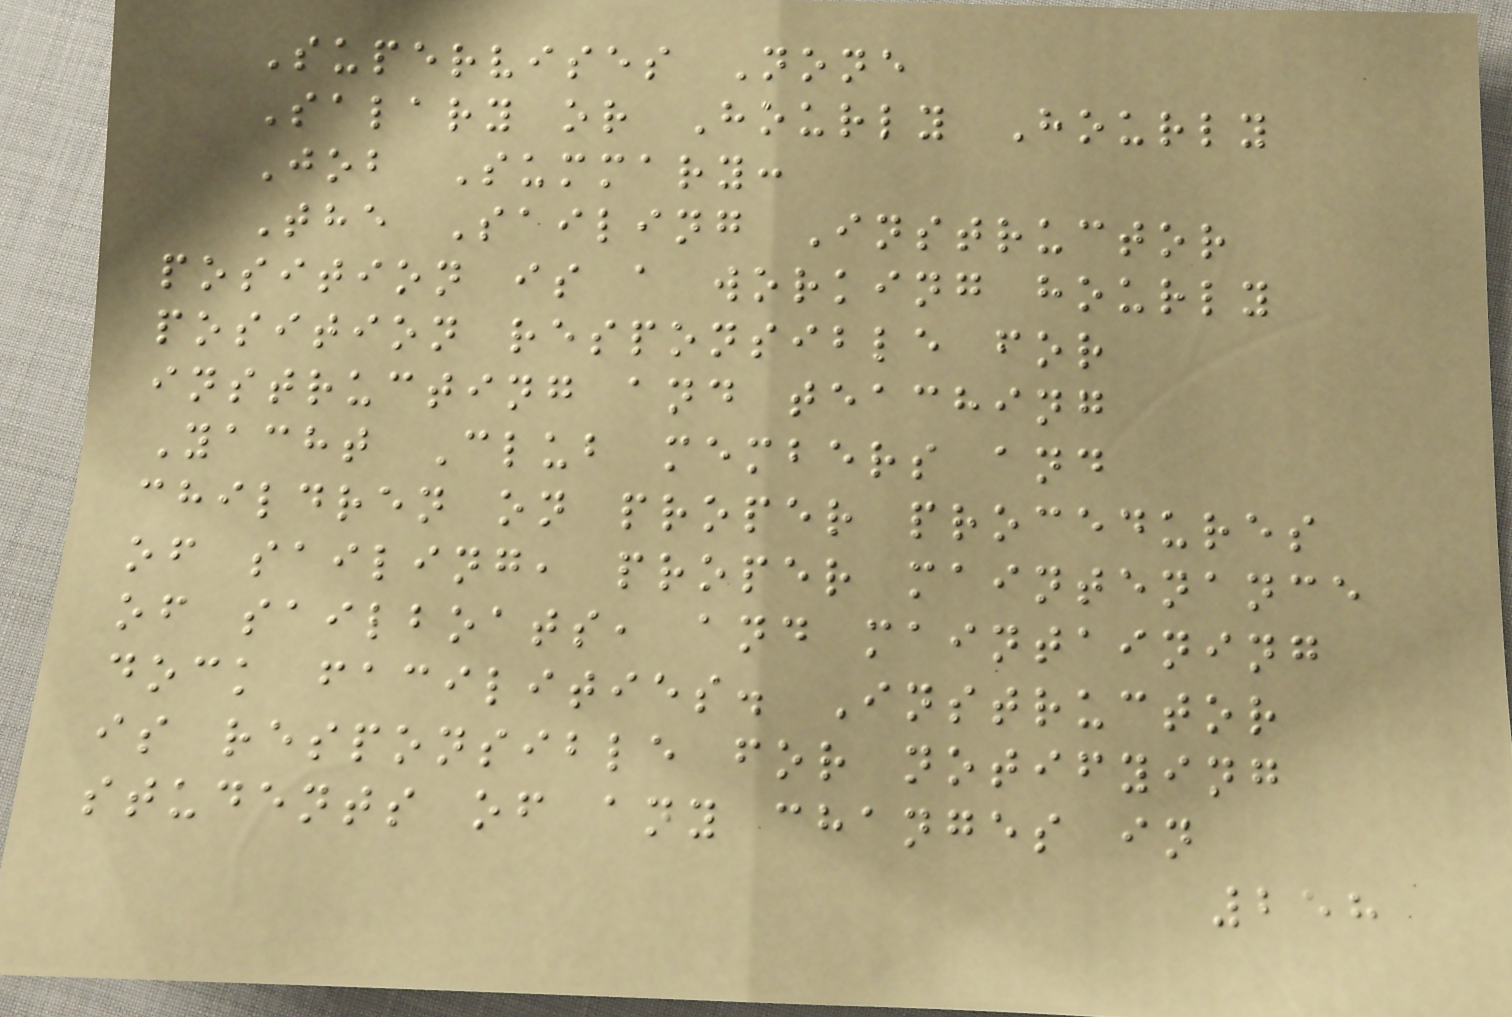Supervises None
Salary or Hourly Hourly
Job Summary:
The Sailing Instructor
position is a working hourly
position responsible for
instructing and teaching
Yacht Club members and
children on proper procedures
of sailing, proper maintenance
of sailboats, and maintaining
dock facilities. Instructor
is responsible for notifying
students of any changes in
258
